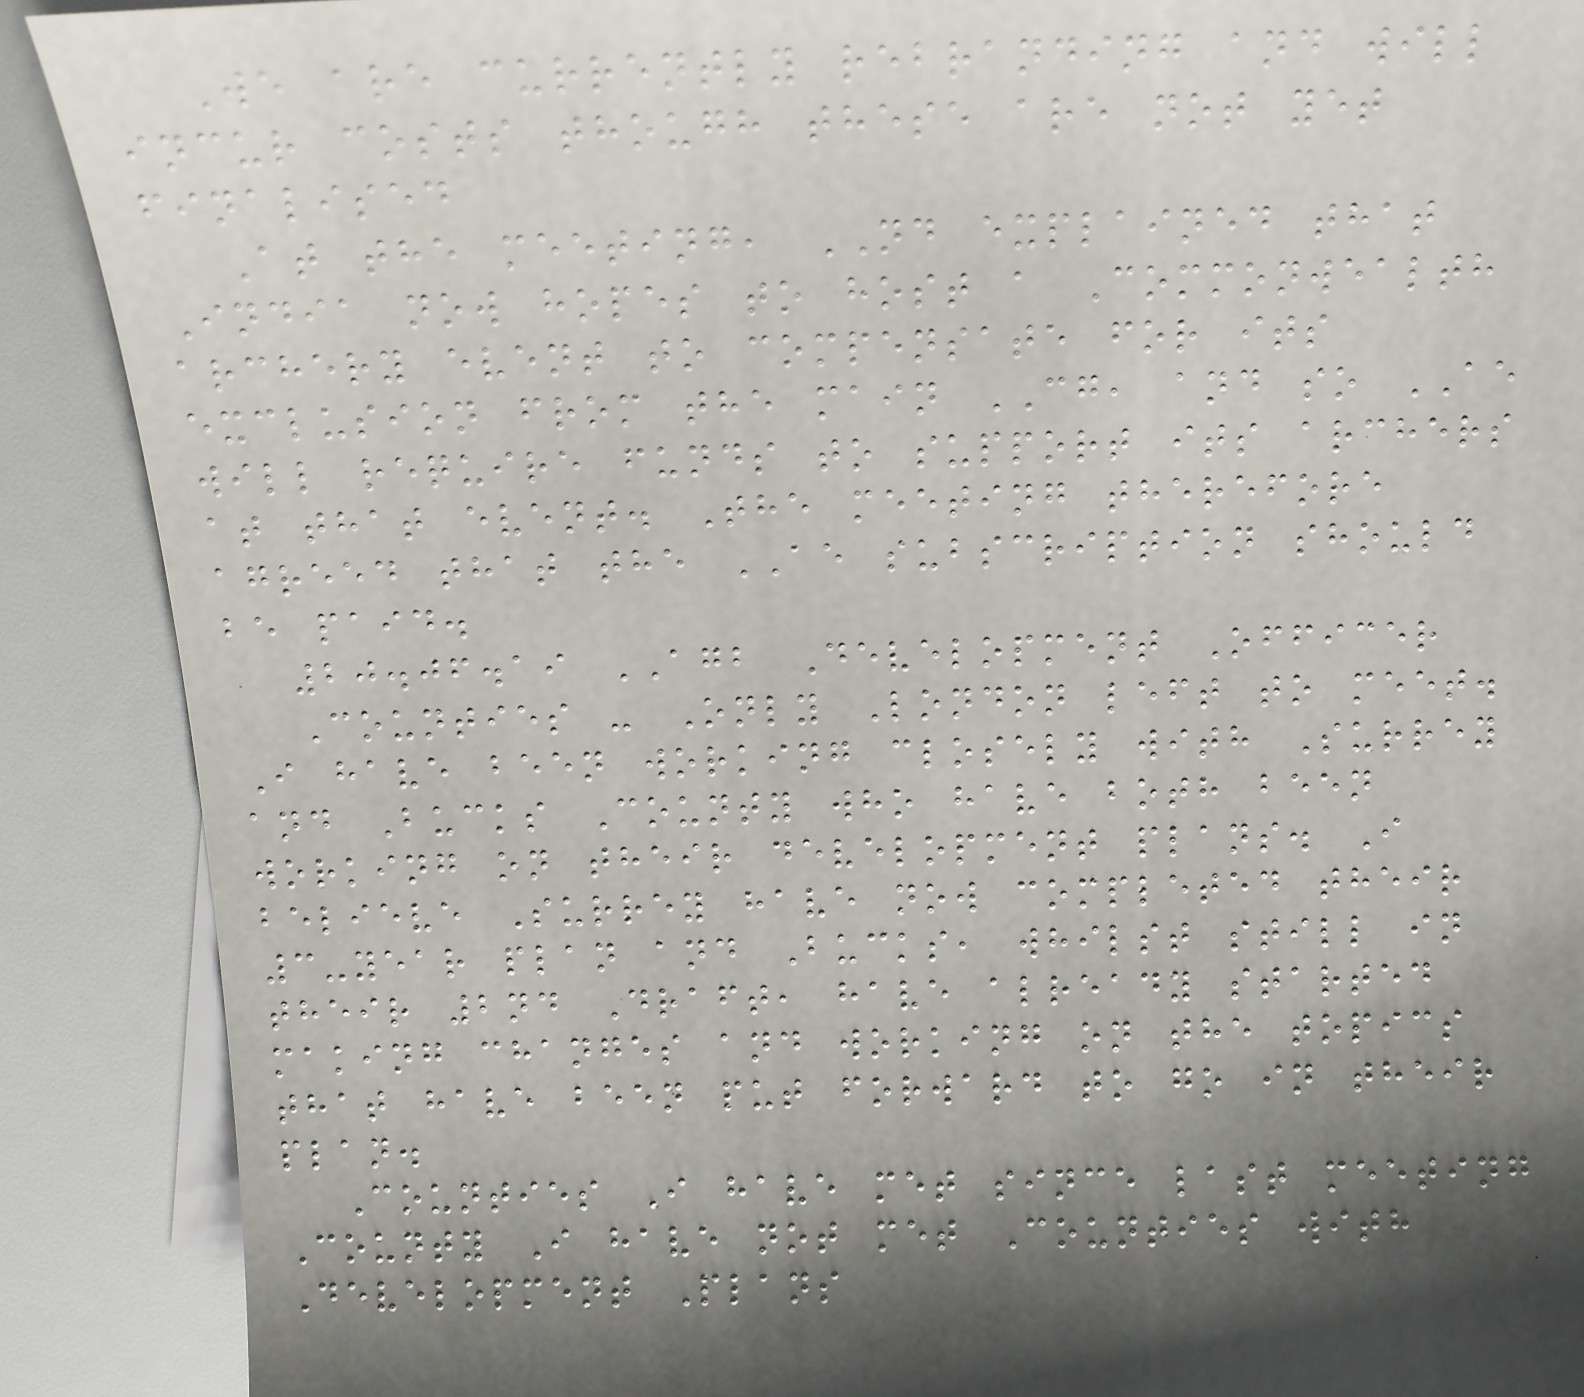We are currently rebranding and will
incur costs though these are not yet
finalised
At the meeting, ND explained that
India now hopes to host a Commonwealth
archery event to compensate for its
exclusion from the main CG, and so AE
will require funds to support its archers
at that event. The meeting therefore
agreed that the AE subscription should
be paid.
20.06.19 AGB Development Officer
Counties - Only London left to meet.
I have been working closely with Surrey
and Bucks County who have both been
working on their development plans. I
believe Surrey have now completed their
3-year plan and Bucks, whilst still in
their 2nd Draft, have already started
making changes and working on the topics
that have been put forward to go in their
plan.
Counties I have met since last meeting
County I have not met Counties with
Development Plans
